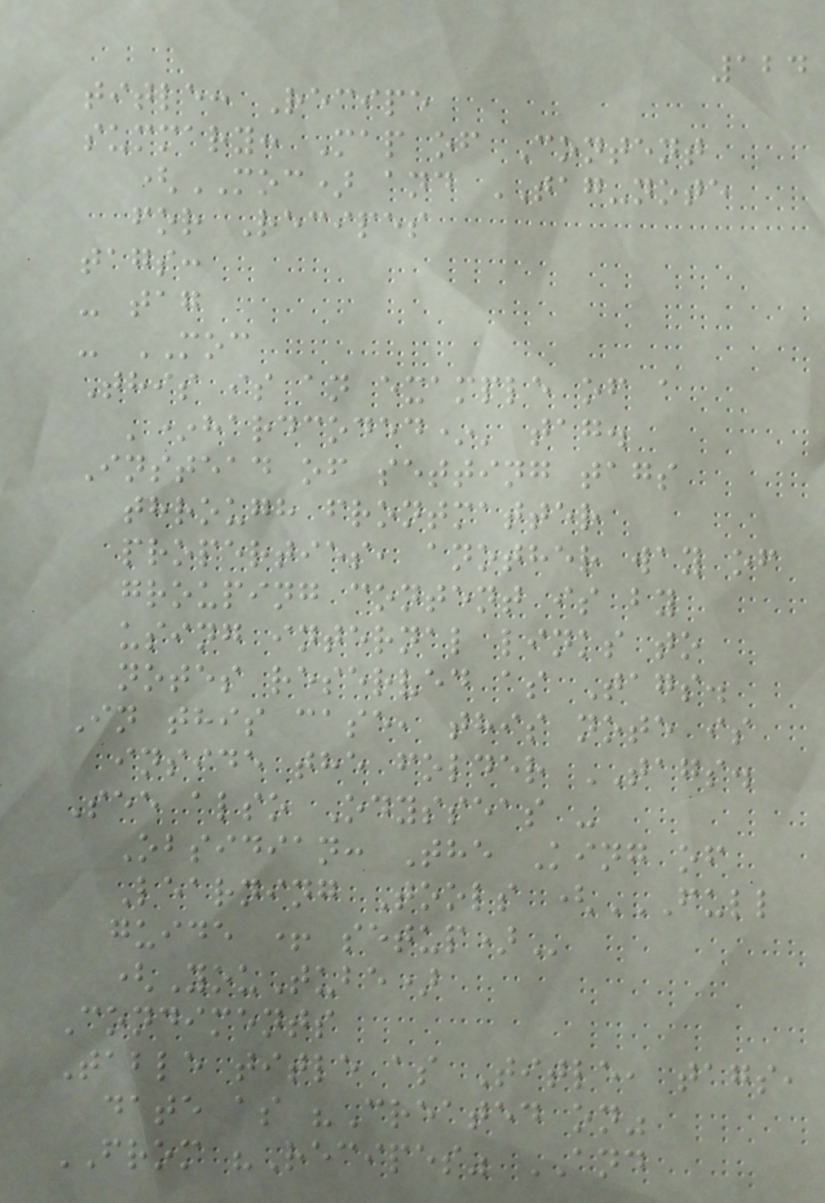124
title: Recipe
summary: Map of Content
(MOC) and TAG-note
for Recipes
tags:
- tag
- MOC
This is an example of a
'*hardcoded*' tag.
Instead of setting tags
through frontmatter
properties, another way of
grouping content is by
using internal links to
notes reserved as Tags.
In this case, this note is
inside the folder TAGS.
See also Odysseas -
Obsidian: The King of
Learning Tools (FULL
GUIDE + SETUP)
(YouTube)
Condiments
Table title as Title, tags,
date as "Created on"
FROM "Recipes" AND
